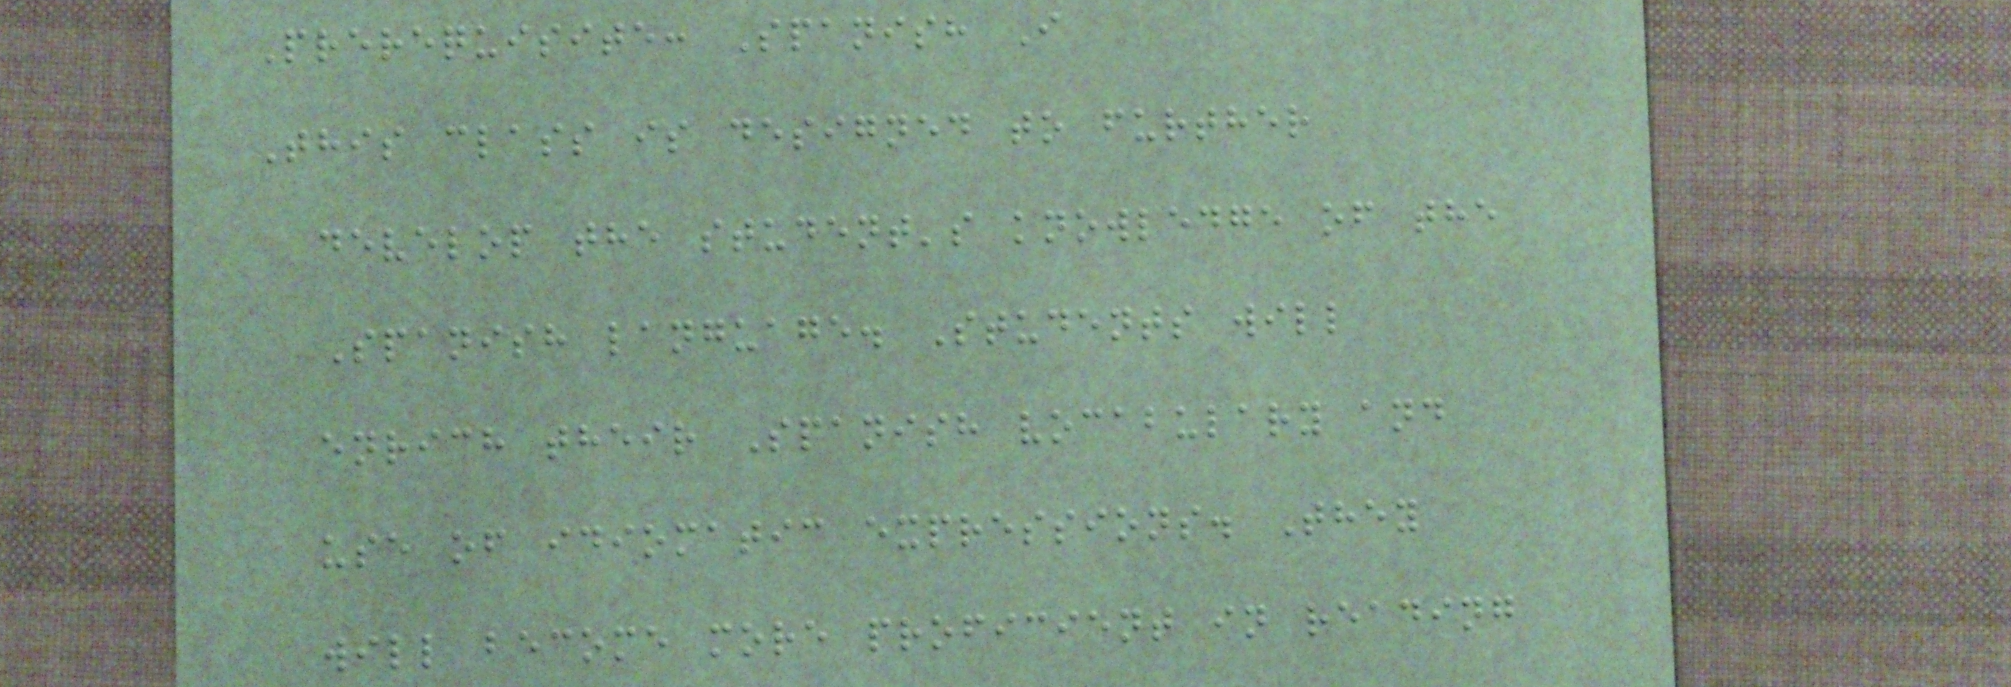Prerequisite: Spanish I
This class is designed to further
develop the student's knowledge of the
Spanish language. Students will
enrich their Spanish vocabulary and
use of idiomatic expressions. They
will become more proficient in reading
